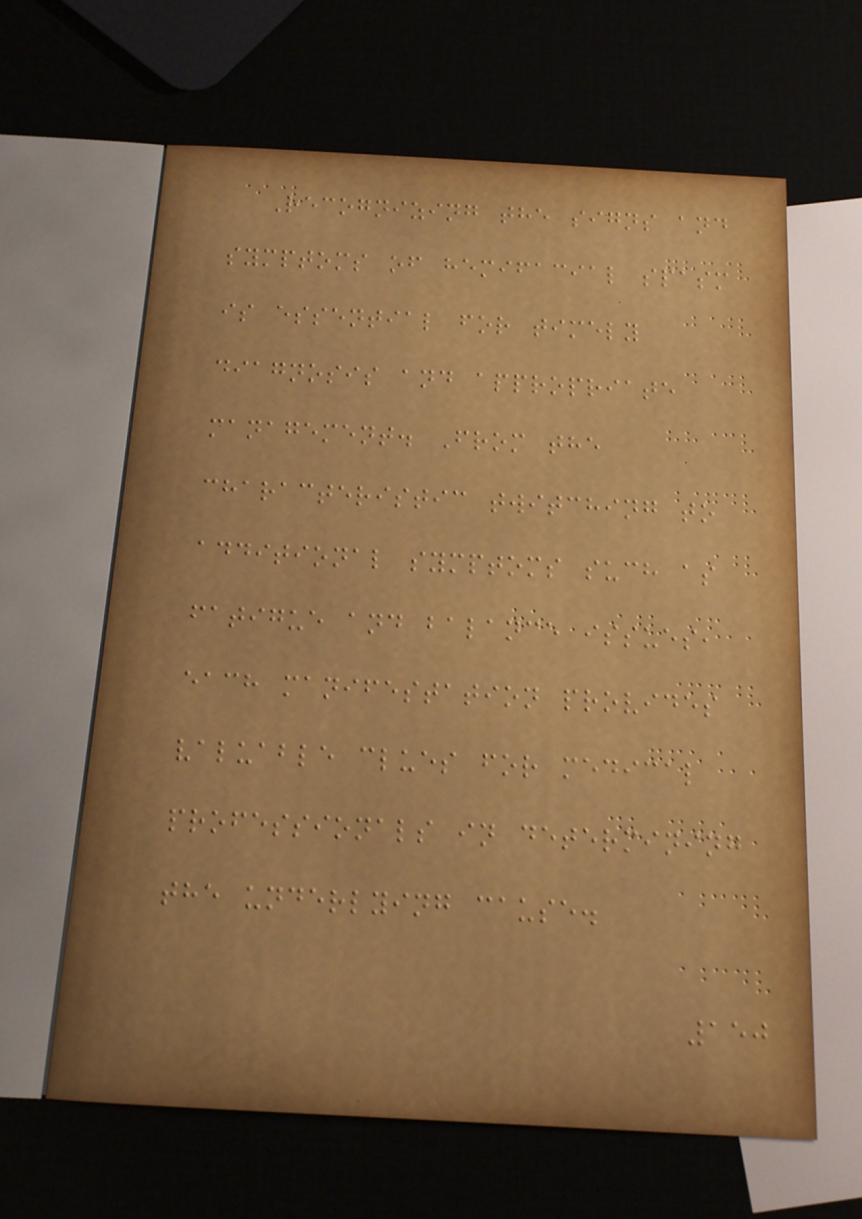Recognizing the signs and
symptoms of hemifacial spasm
is essential for timely
diagnosis and appropriate
management. From the
characteristic twitching to
additional symptoms such as
fatigue and balance issues,
each manifestation provides
valuable clues for medical
professionals in determining
the underlying cause.
150
